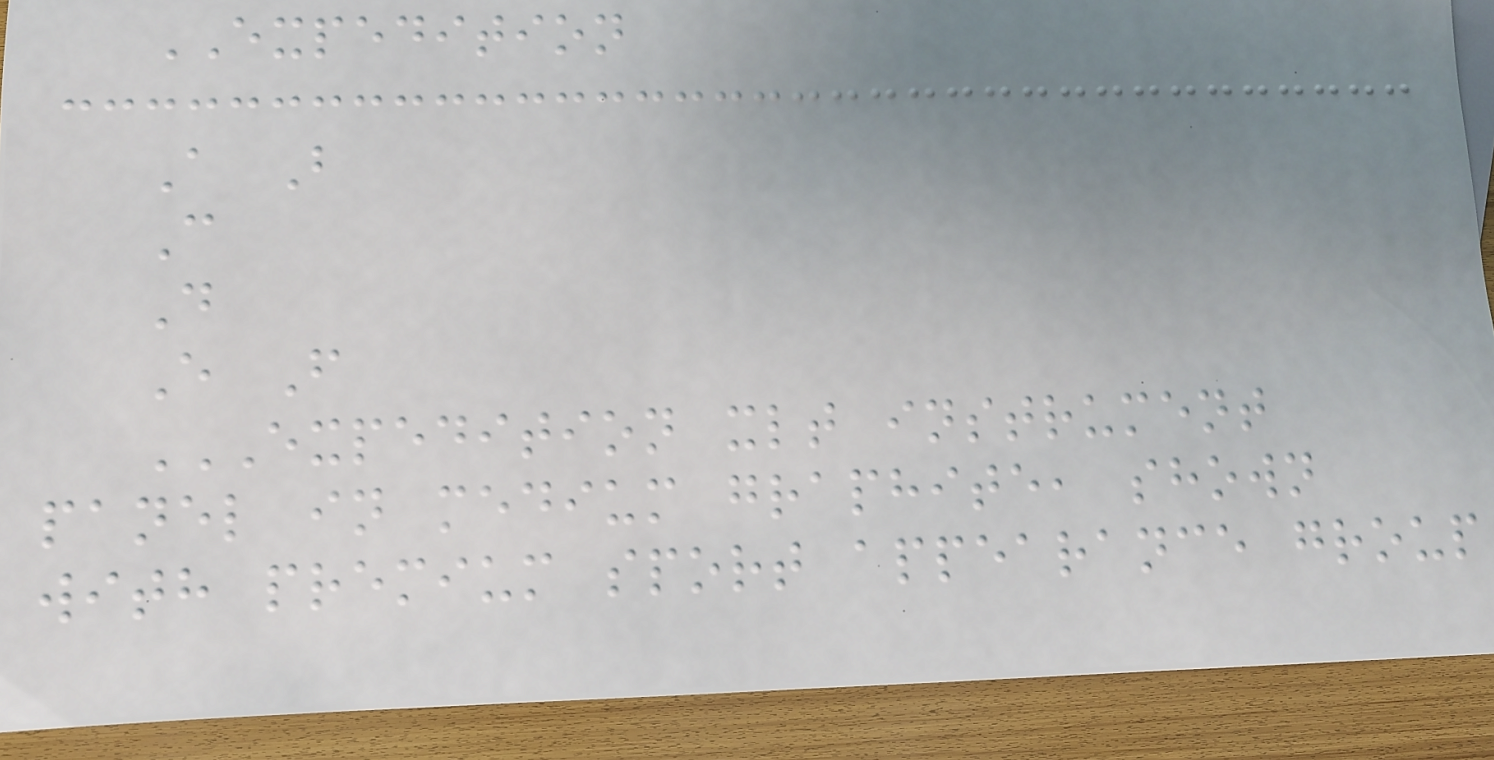EXPEDITION
A B
C
D
E F
EXPEDITION XLT INSTRUMENT
PANEL IN MEDIUM GRAPHITE, SHOWN
WITH PREMIUM SPORT APPEARANCE GROUP
